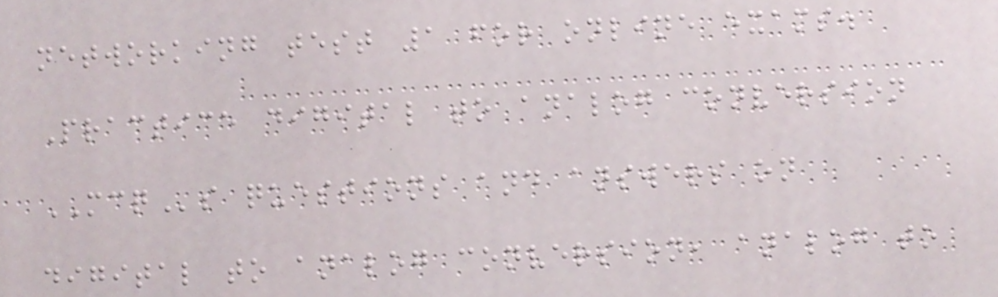networking test 1 for online exams.
Practice digital to analog conversion
MCQs questions and answers on
digital to analog conversion, analog to
